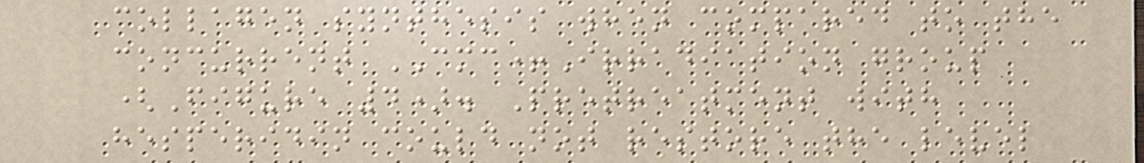collagen synthesis when compared to the
concurrent CMC+Irradiation group
(Figure 4). Pretreatment with
hesperidin could not restore the level
